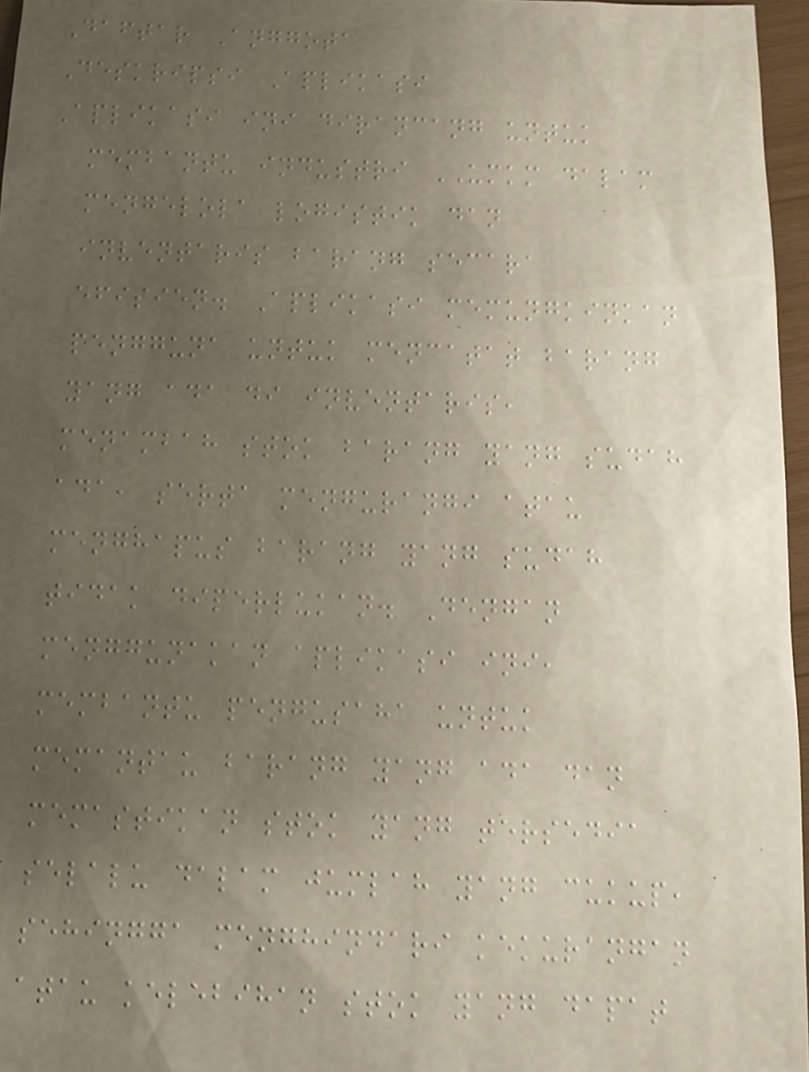Daftar Anggota
Deskripsi Aplikasi
Aplikasi ini dirancang untuk
membantu industri UMKM dalam
mengelola logistik dan
inventaris barang secara
efisien. Aplikasi memungkinkan
pengguna untuk mencatat barang
yang ada di inventaris,
menambah stok barang yang sudah
ada, serta mengurangi atau
menghapus barang yang sudah
tidak diperlukan. Dengan
menggunakan aplikasi ini,
membantu pengusaha untuk
memantau barang yang ada dan
memastikan stok yang tersedia
selalu dalam jumlah yang cukup,
sehingga menghindari kekurangan
atau kelebihan stok yang dapat
